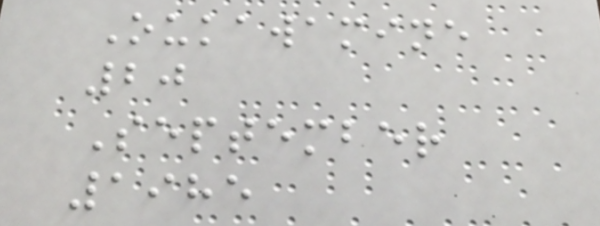Oukawamine
20
September
1985
